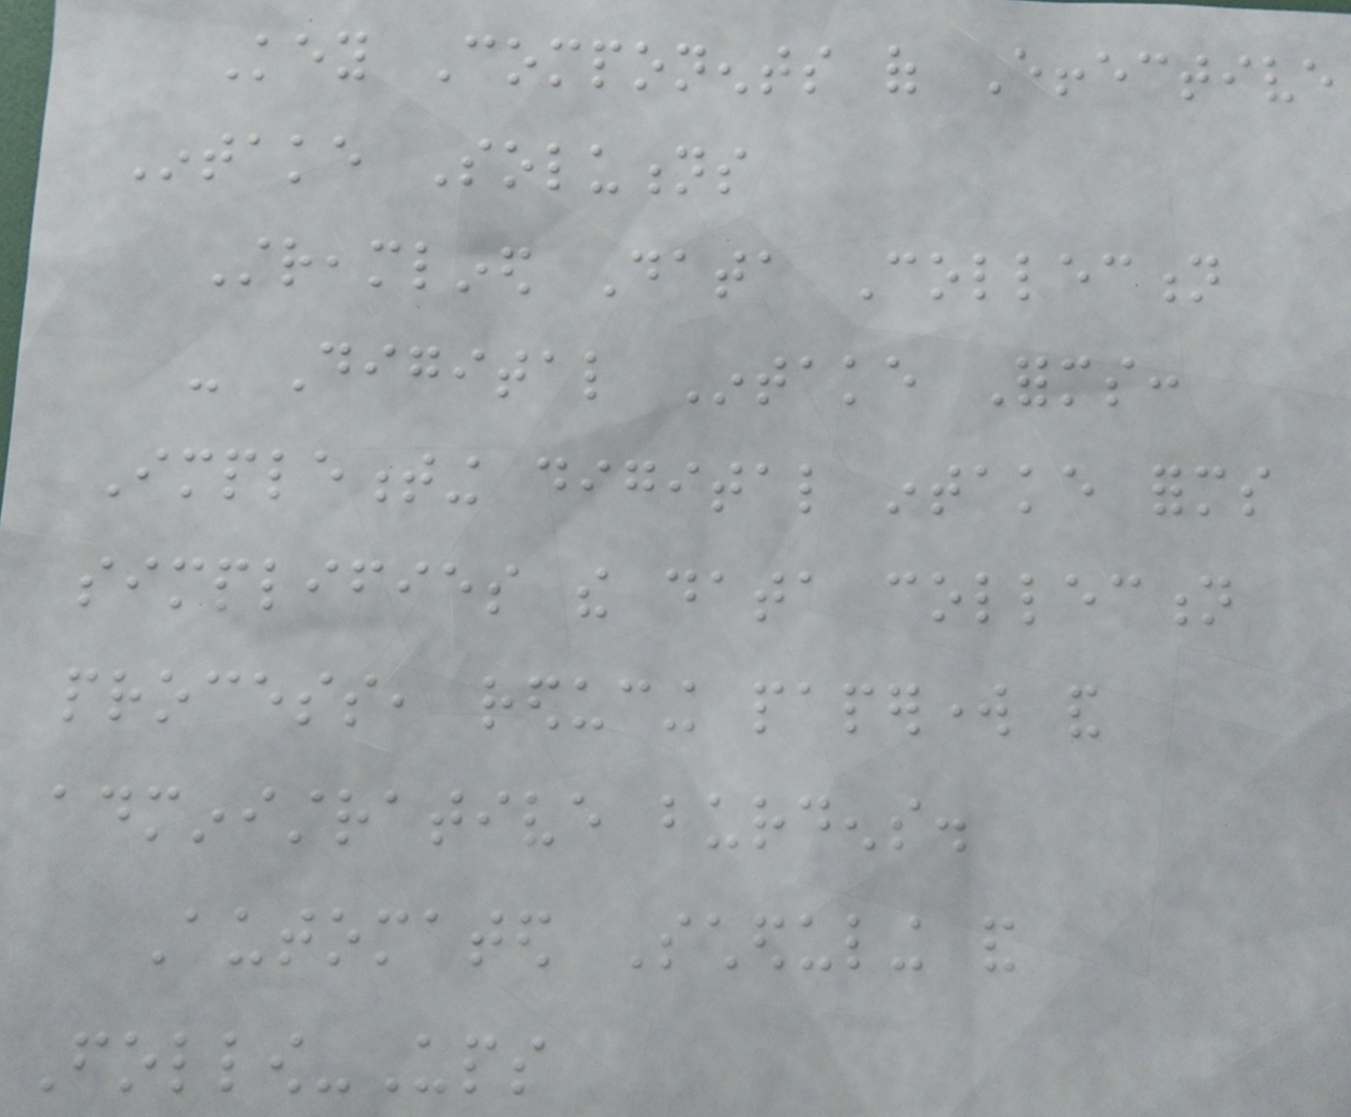Key Components of Effective
Intake Solutions
Streamlined Data Collection
- Digital Intake Forms:
Implementing digital intake forms
simplifies the data collection
process, reducing paperwork and
administrative burdens.
Automated Scheduling and
Follow-Ups
